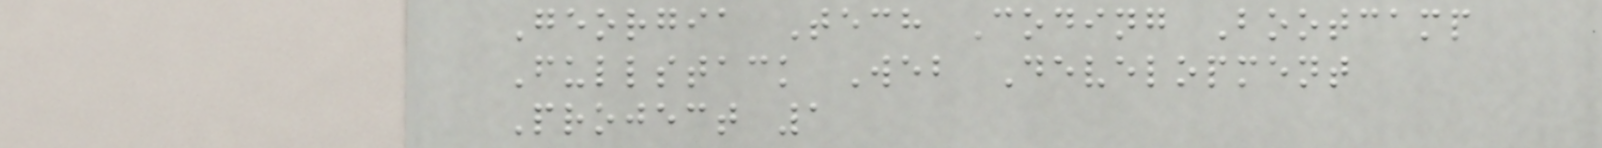Georgia Tech Coding Bootcamp
Fullstack Web Development
Project 1
